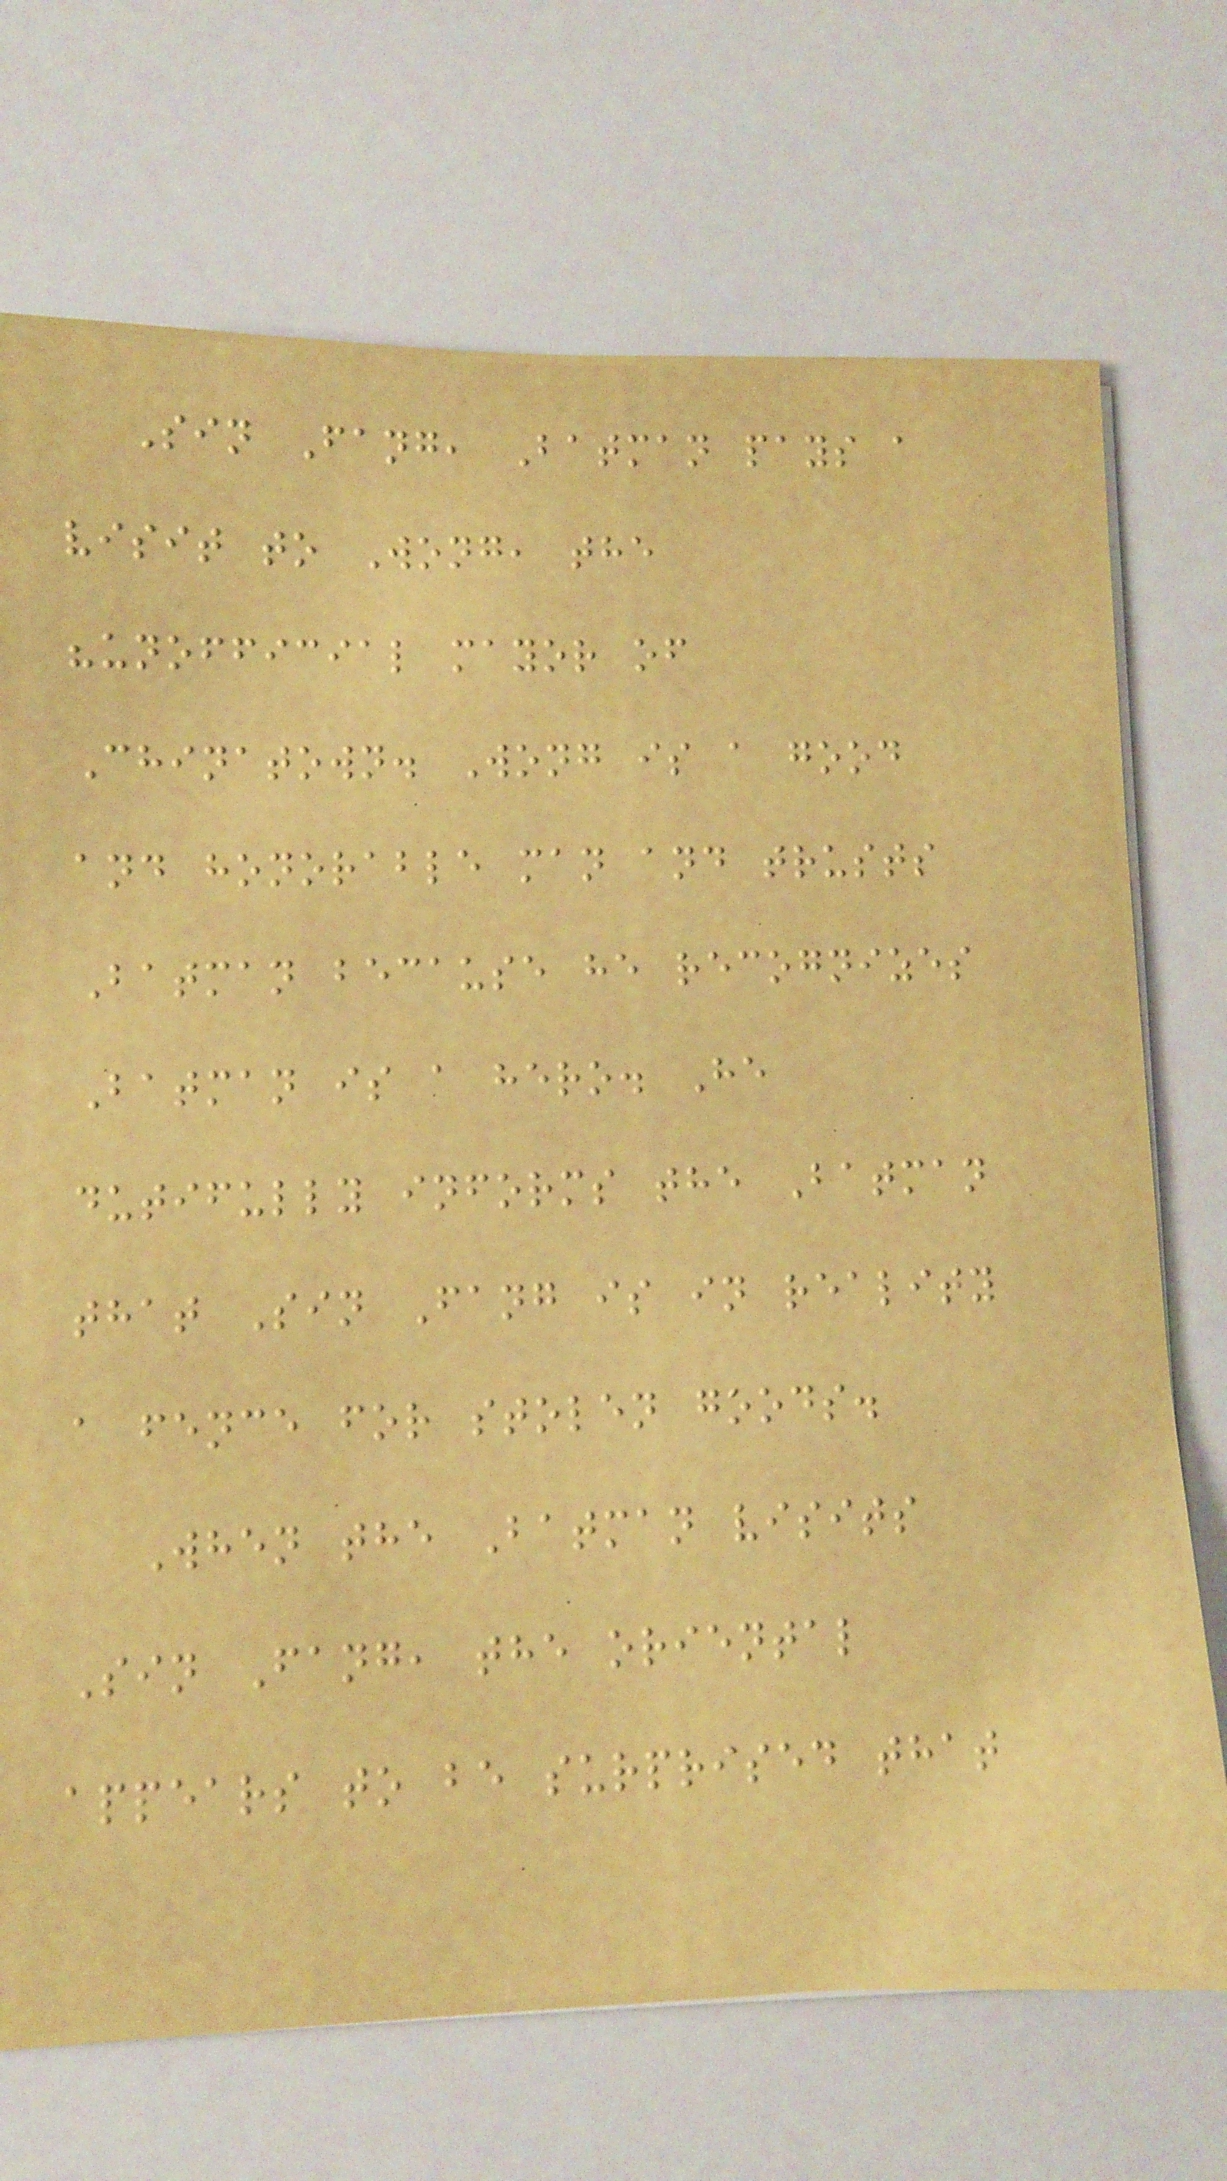Sin Fang, Batman pays a
visit to Wong, the
"unofficial mayor of
Chinatown. Wong is a good
and honorable man and trusts
Batman because he recognizes
Batman is a hero. He
dutifully informs the Batman
that Sin Fang is in reality
a fence for stolen goods.
When the Batman visits
Sin Fang, the oriental
appears to be surprised that
